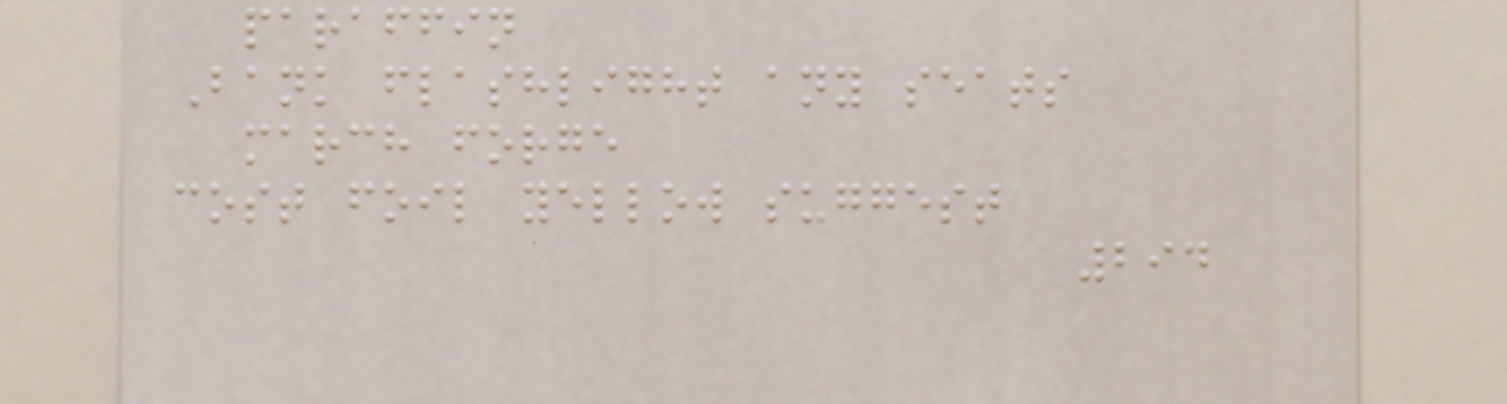paraffin
Bank flashlight any seats
march forge
cost foil yellow suggest
294
